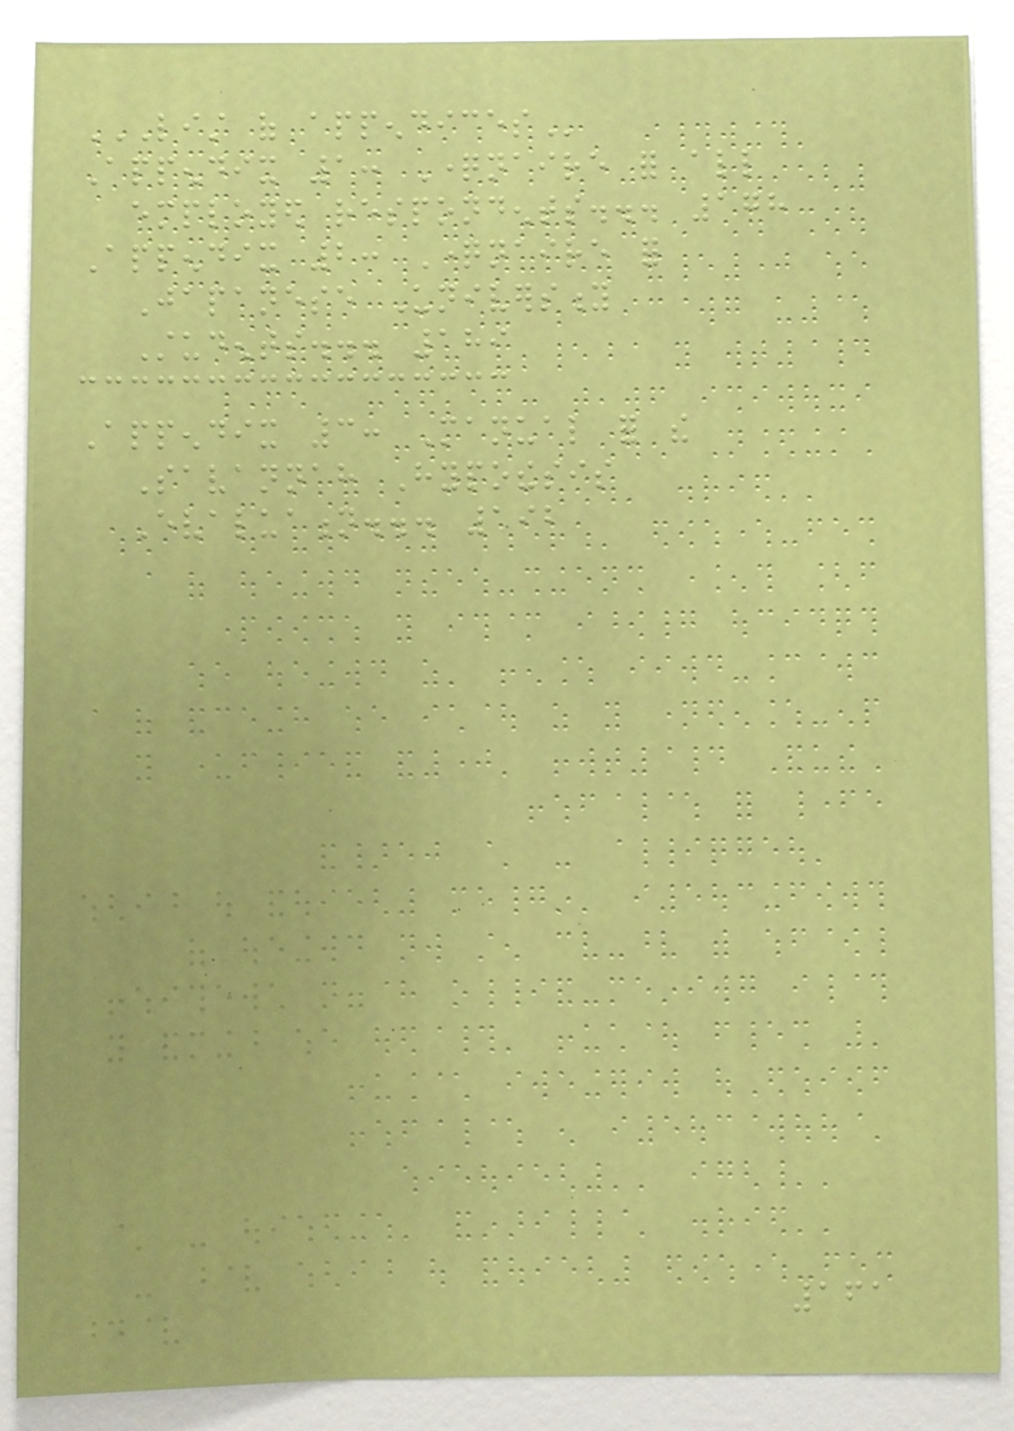LIST OF APPENDICES
Appendix 1: Questionnaire for all
employed respondents... 178
Appendix 2: Questionnaire for
Japanese University
Students... 189
Appendix 3: Manual for the
Savannah Hypothesis
Evaluation... 192
161
